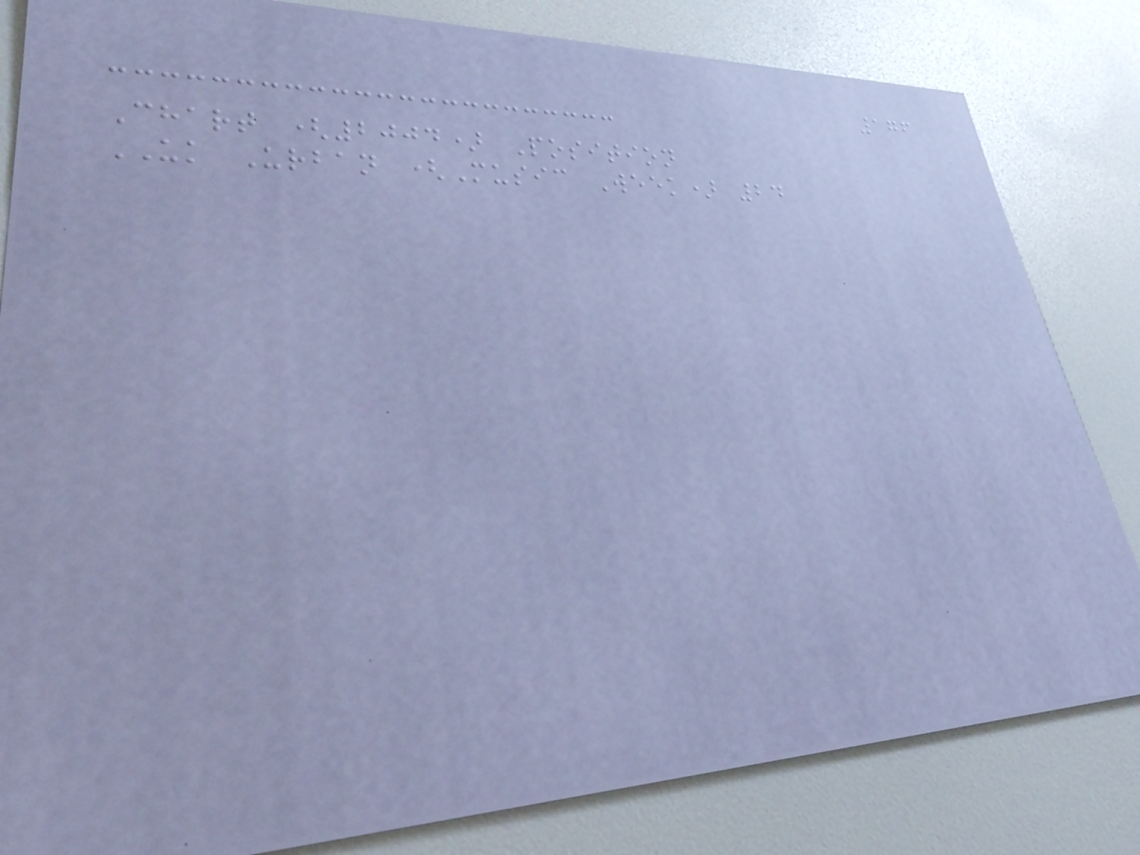176
Chart (2004) Position
UK Urban (Music Week) 24
